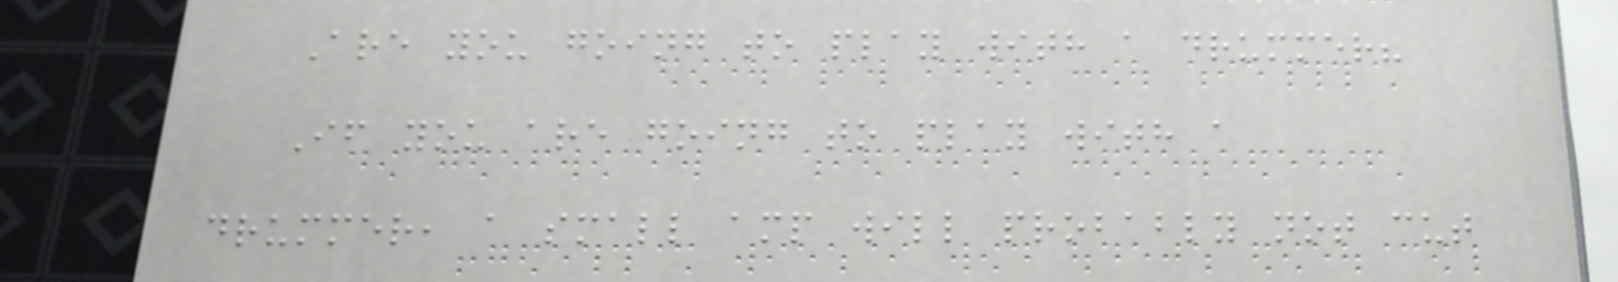Are you going to play with a drummer?
If you are going to play with a
drummer, a small amp will probably not cut
